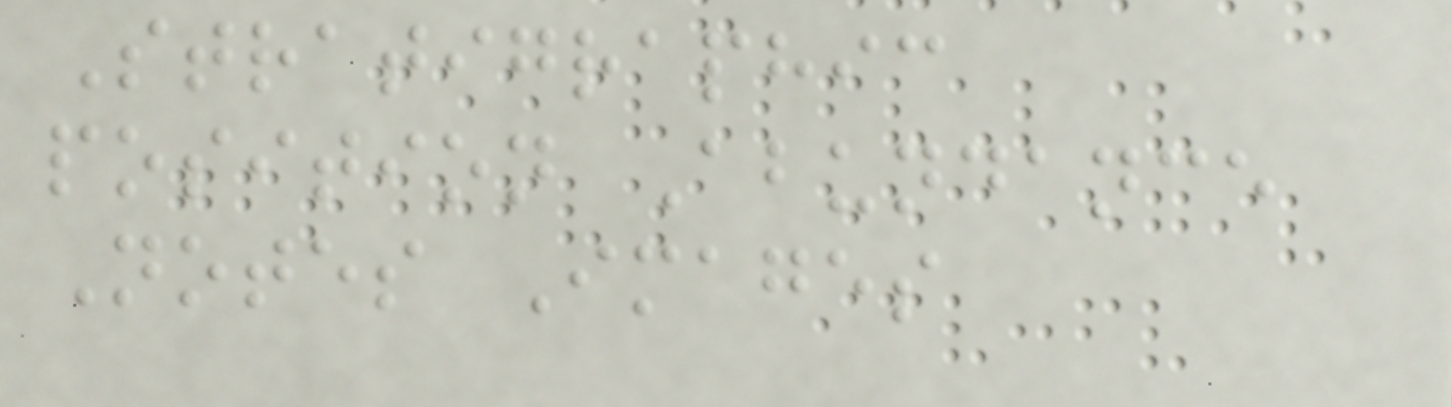Stratigraphic
position Abundance
Notes Images
